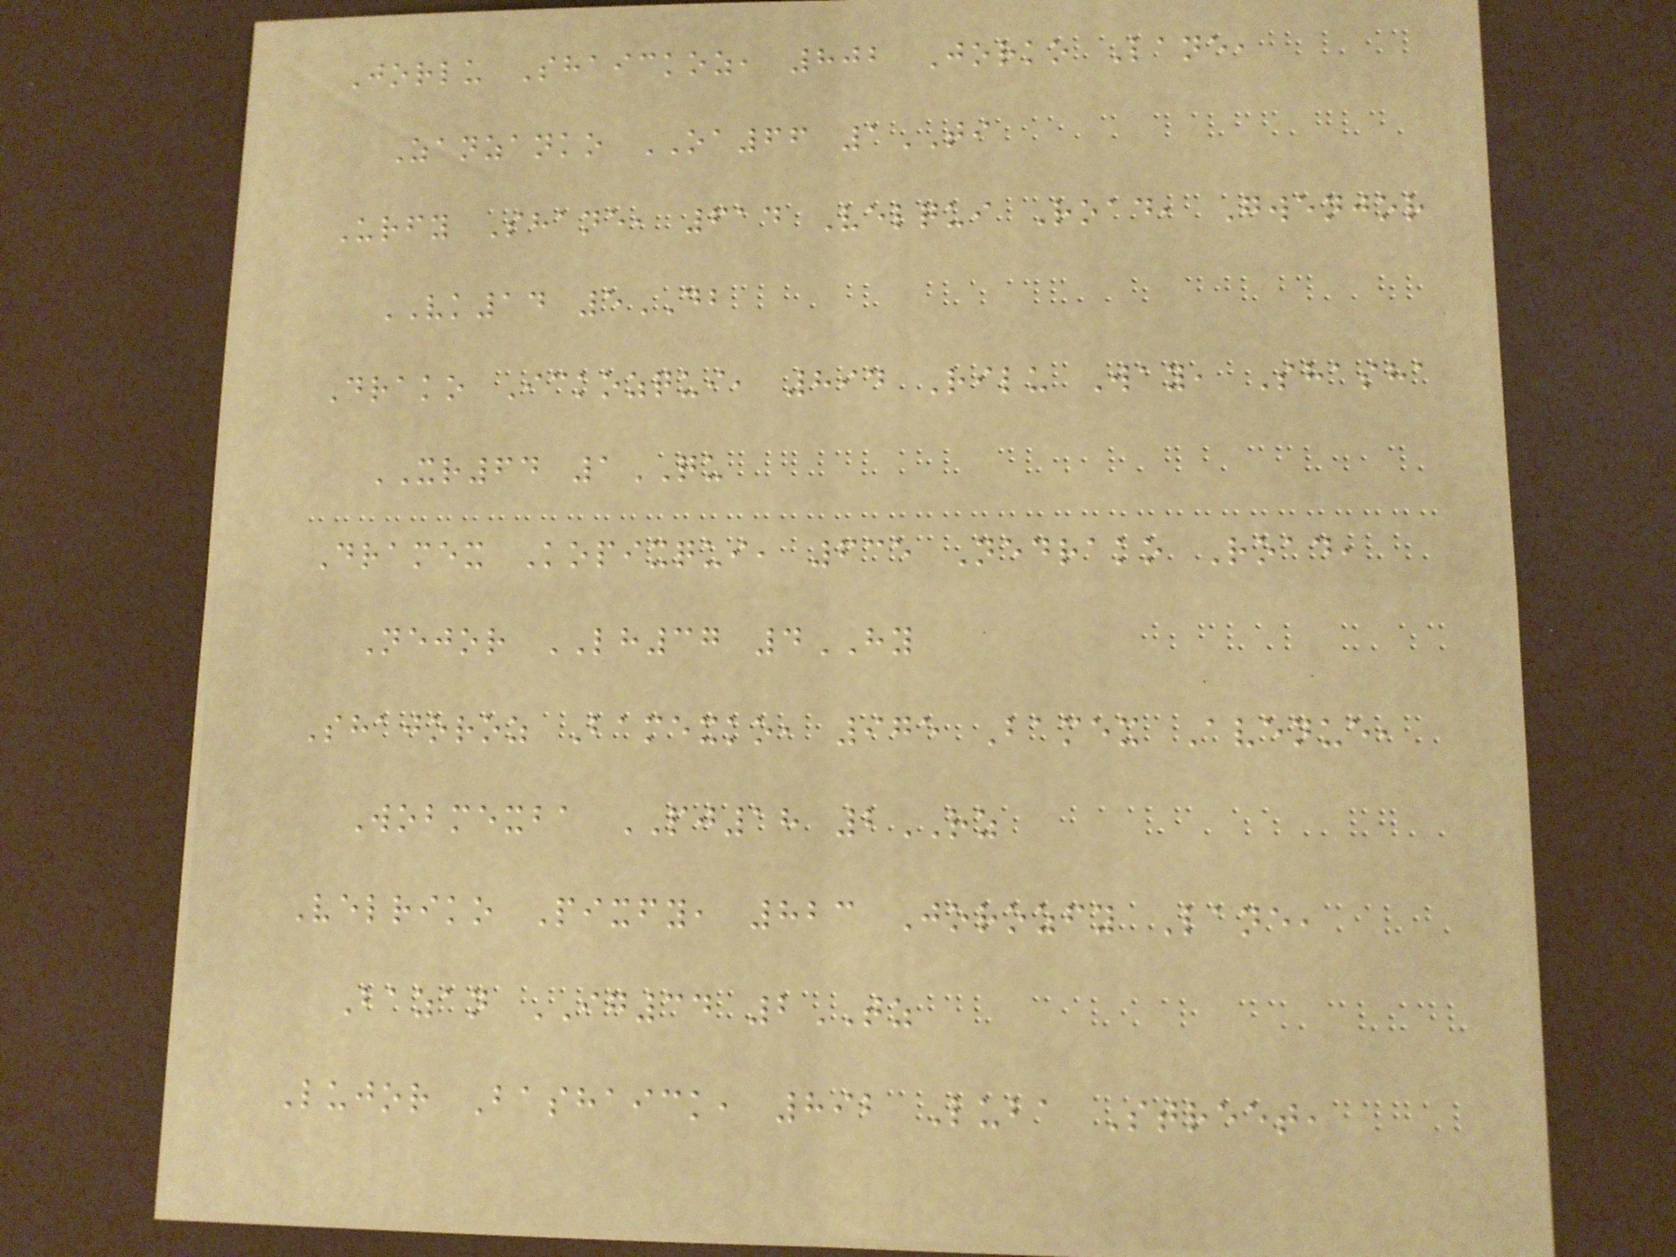Jorlu Shaickoz, 802 Jorko Lane,
Zanzanko OA66 1TI
Urfy Shane, 614 Velqui Road, Gwenjor
VK14 5DB
Drako Ickozqui, 894 Rilu Way, Shasha
XR64 1QU
Dramex Kopixqui, 635 Nedrako Road,
Nejor LH37 4HY
Shajoroz Bamexko, 975 Bamex Avenue,
Wobmexba PJ18 2RZ
Velriko Pixfy, 823 Jorozfy Lane,
Bazan IG34 2TZ
Lujor Bashaick, 892 Luba Street,
